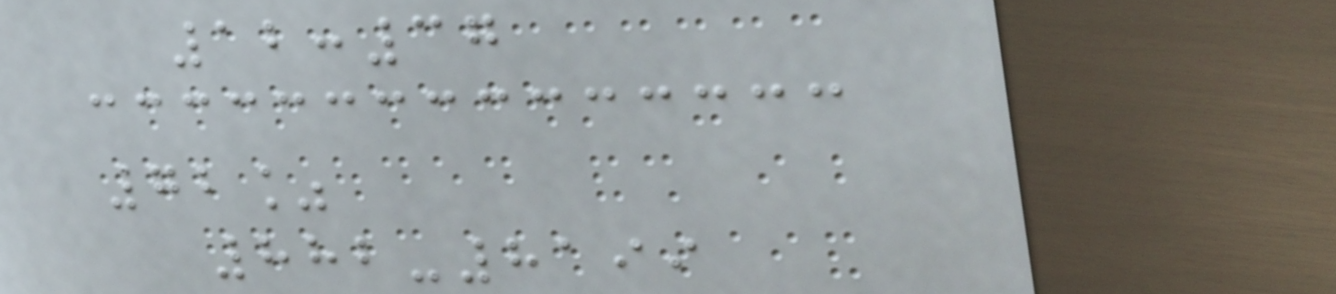12:37
72%
882-8199
